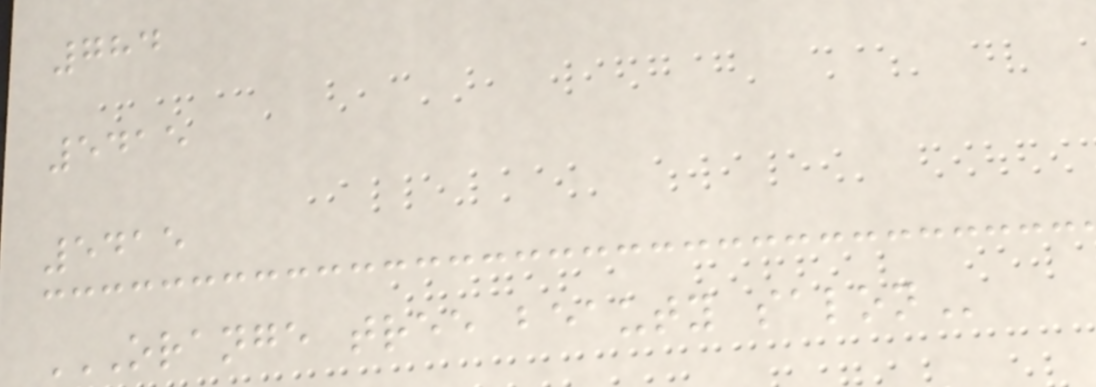784
5415
5415
ORANGE TREE BEAUTY SALON
